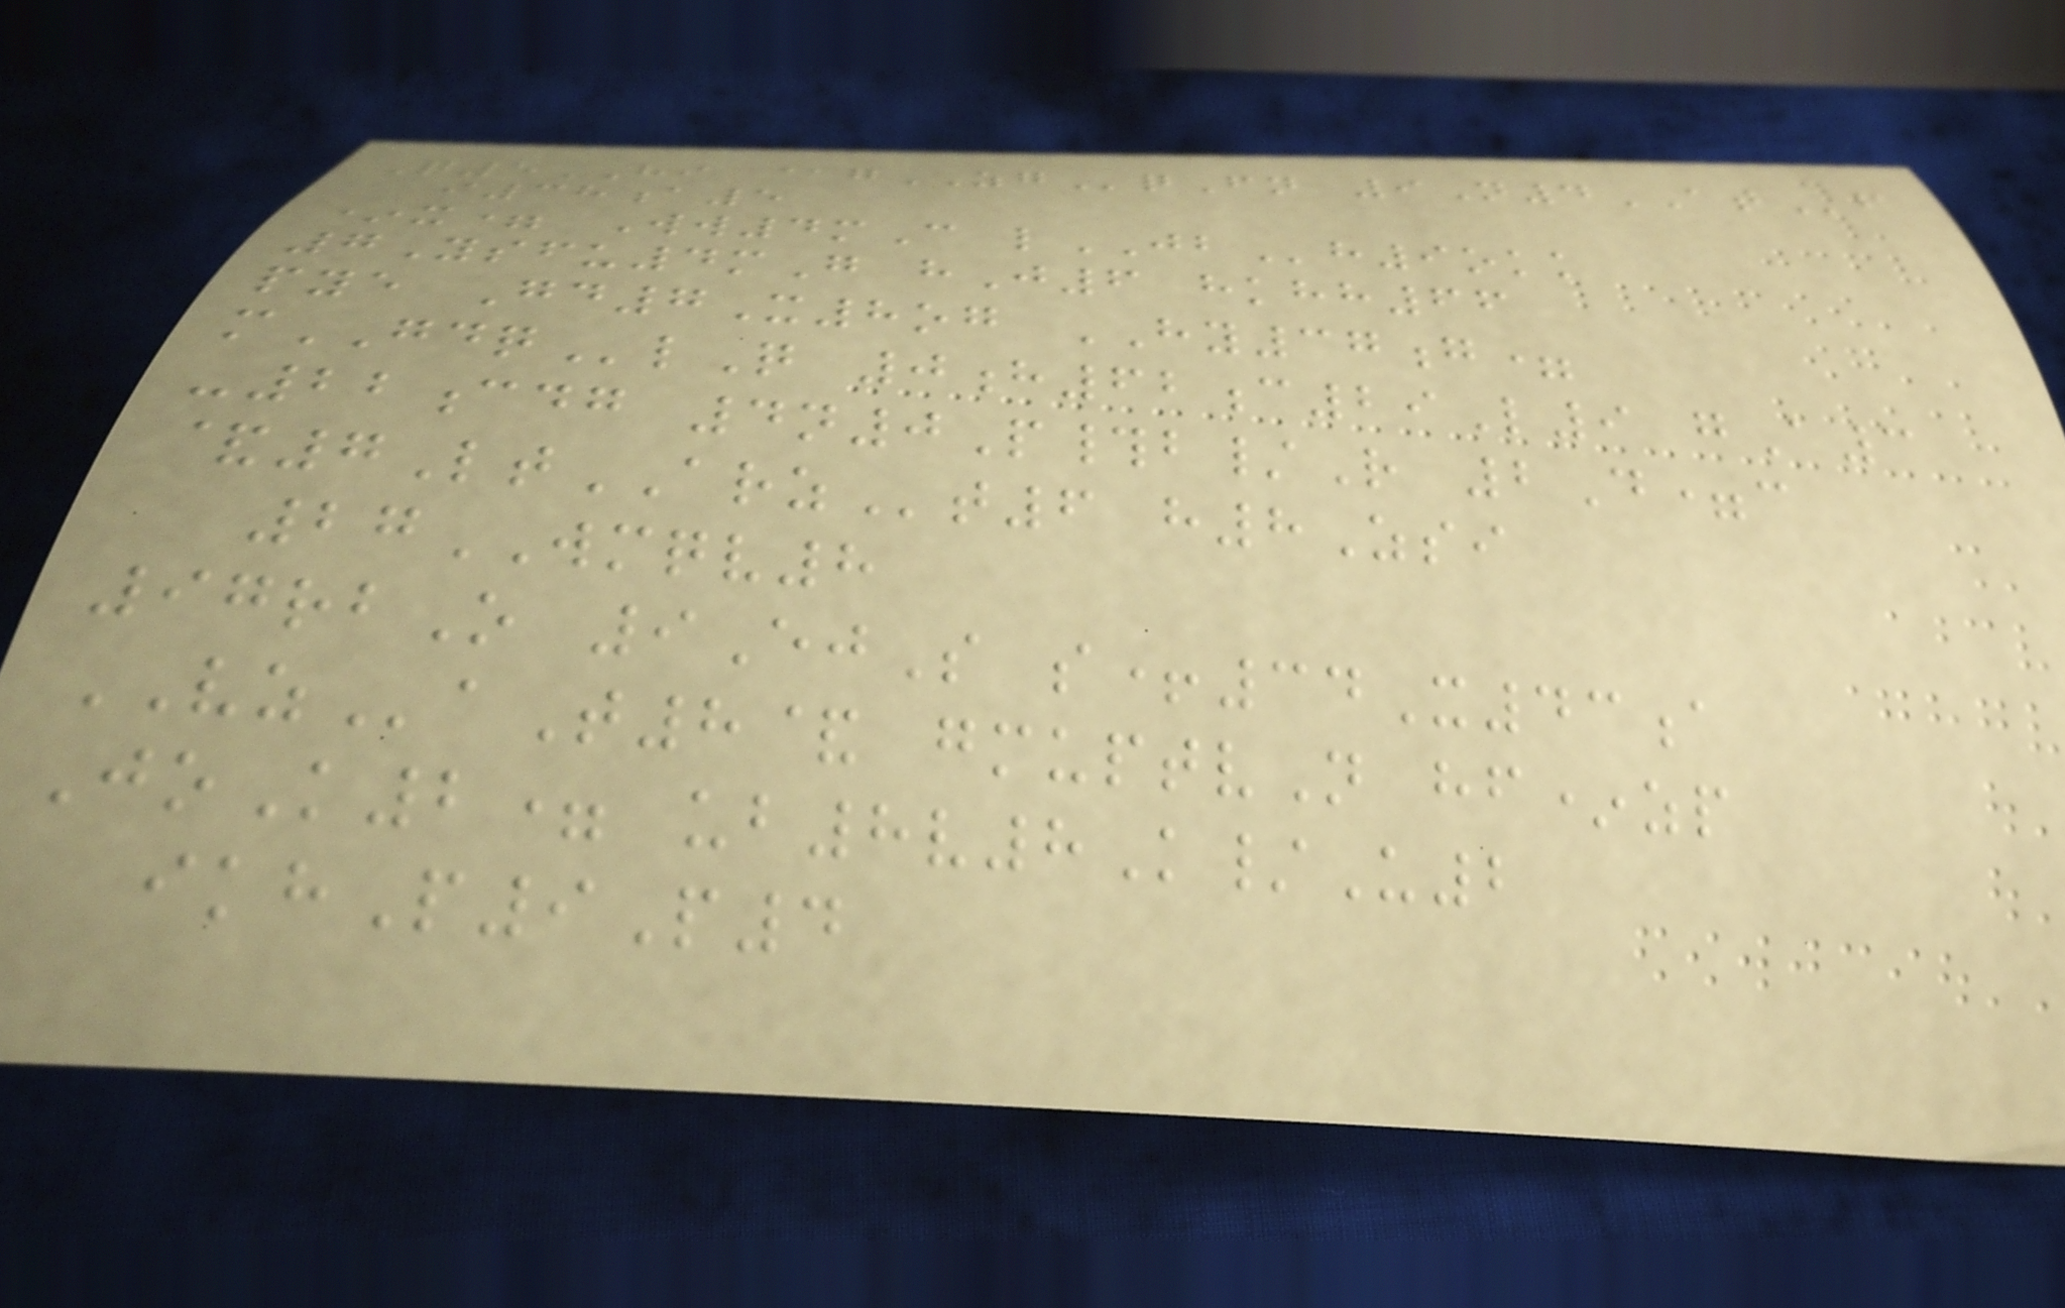Q5HI @gZGqFn 9N4ATf
i38a5
*x= Ww4mC lJBh9okk
7Ysfu4mG hJ6 hkhh66
pye Gd7X8og HY37g=
mGDQlQ 0h62c29L9 gA3
-22cdg 4n0P#b/R 2D=c
&7LtARZt6 h8Zsi
27WMQV8
97rbO 9EjS s+34X43a
VZaT8& gmuptvN hf*zp
JoK2= ub8v8K/U2
ikhP9P4
